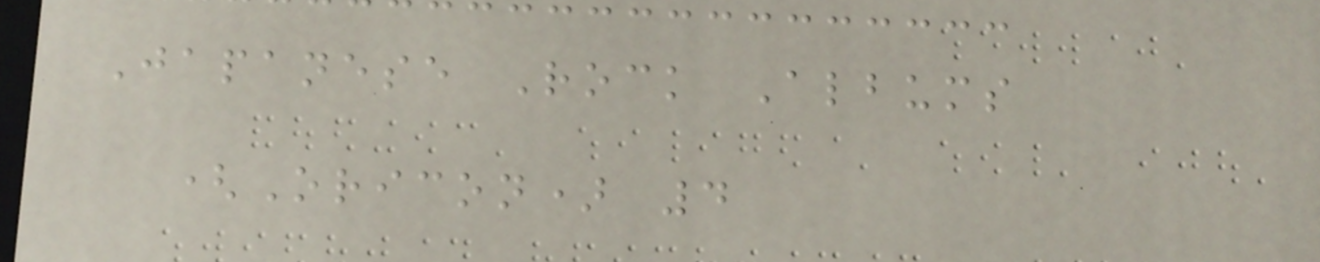Japanese Rock Albums
(Oricon) 4
